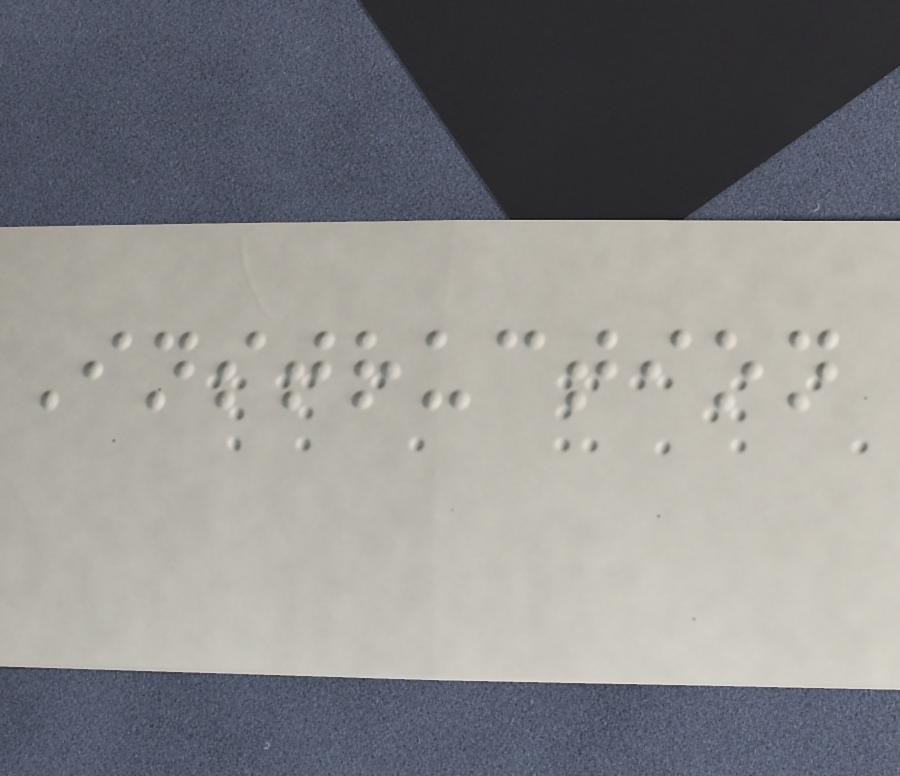Instruction
